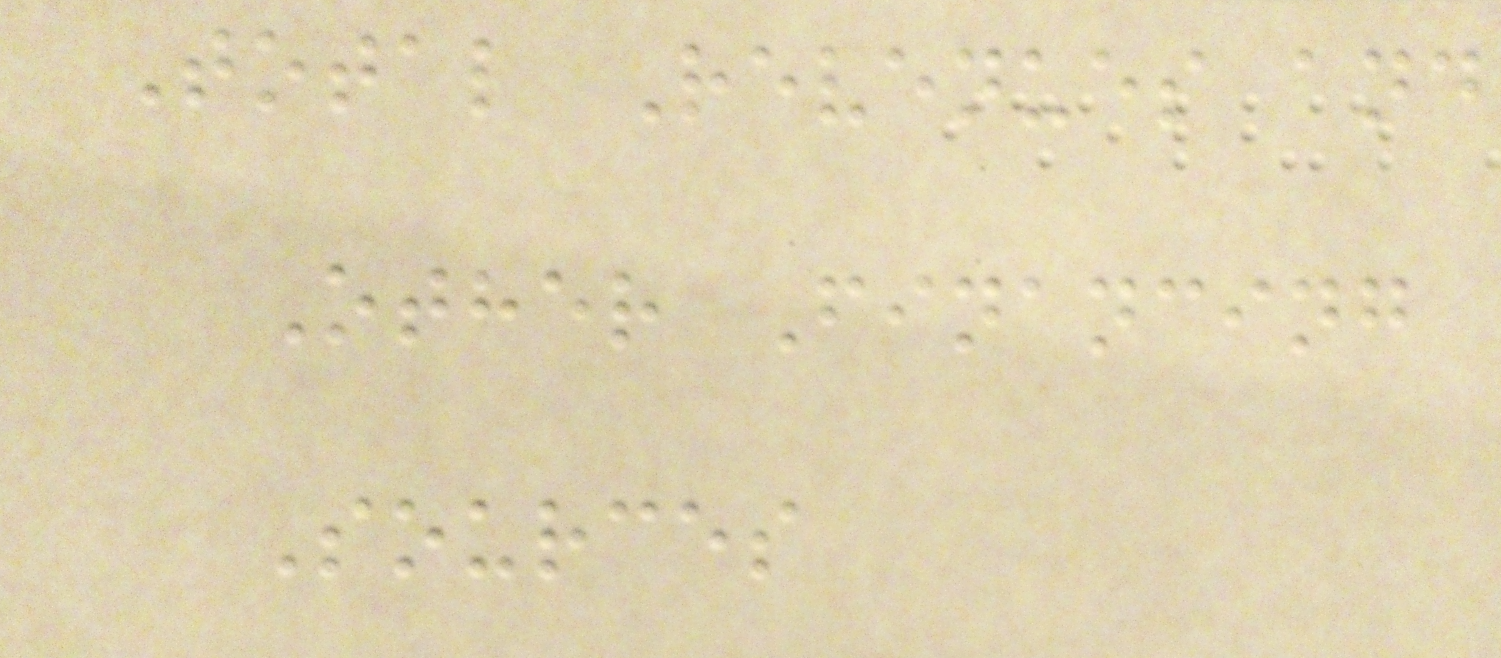Total Revenues and
Other Financing
Sources
